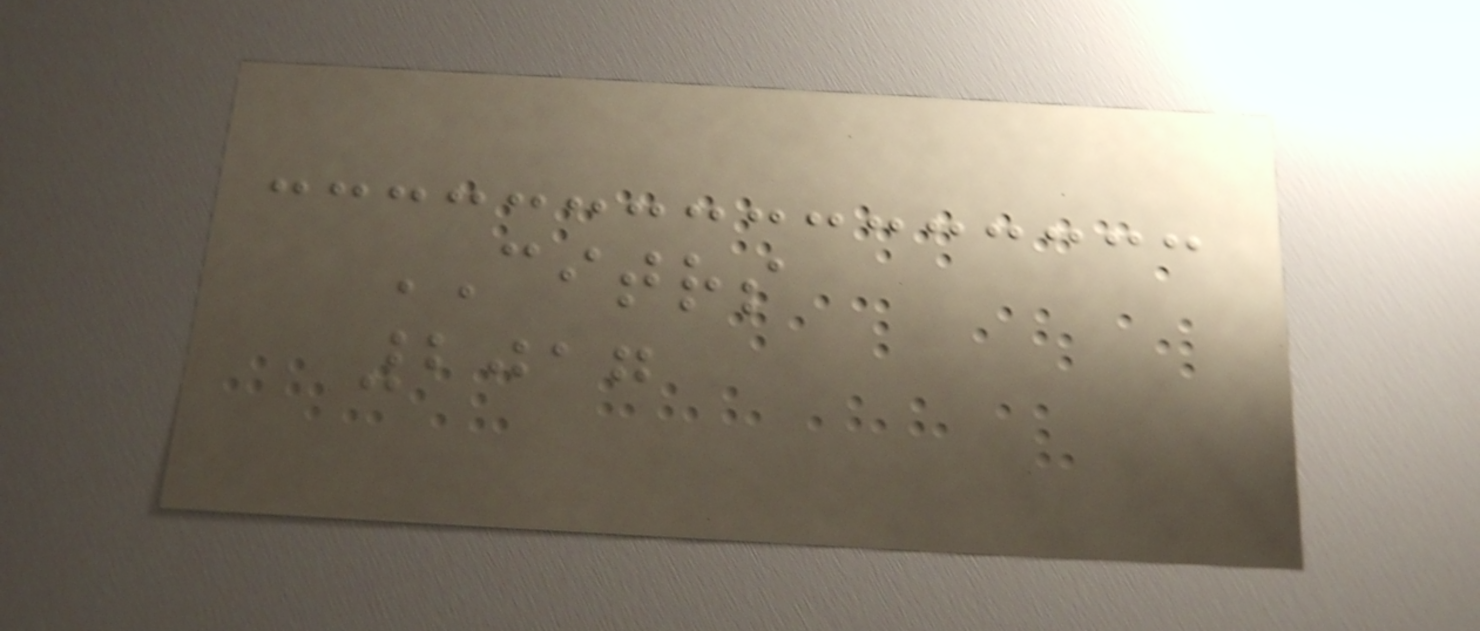CITRS
2017
